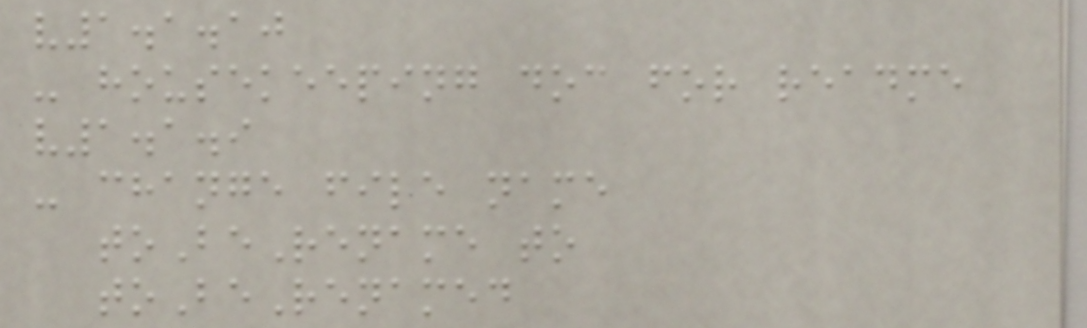v1.1.10
- housekeeping doc for readme
v1.1.9
- change file name
toBeRename to
toBeRenamed
